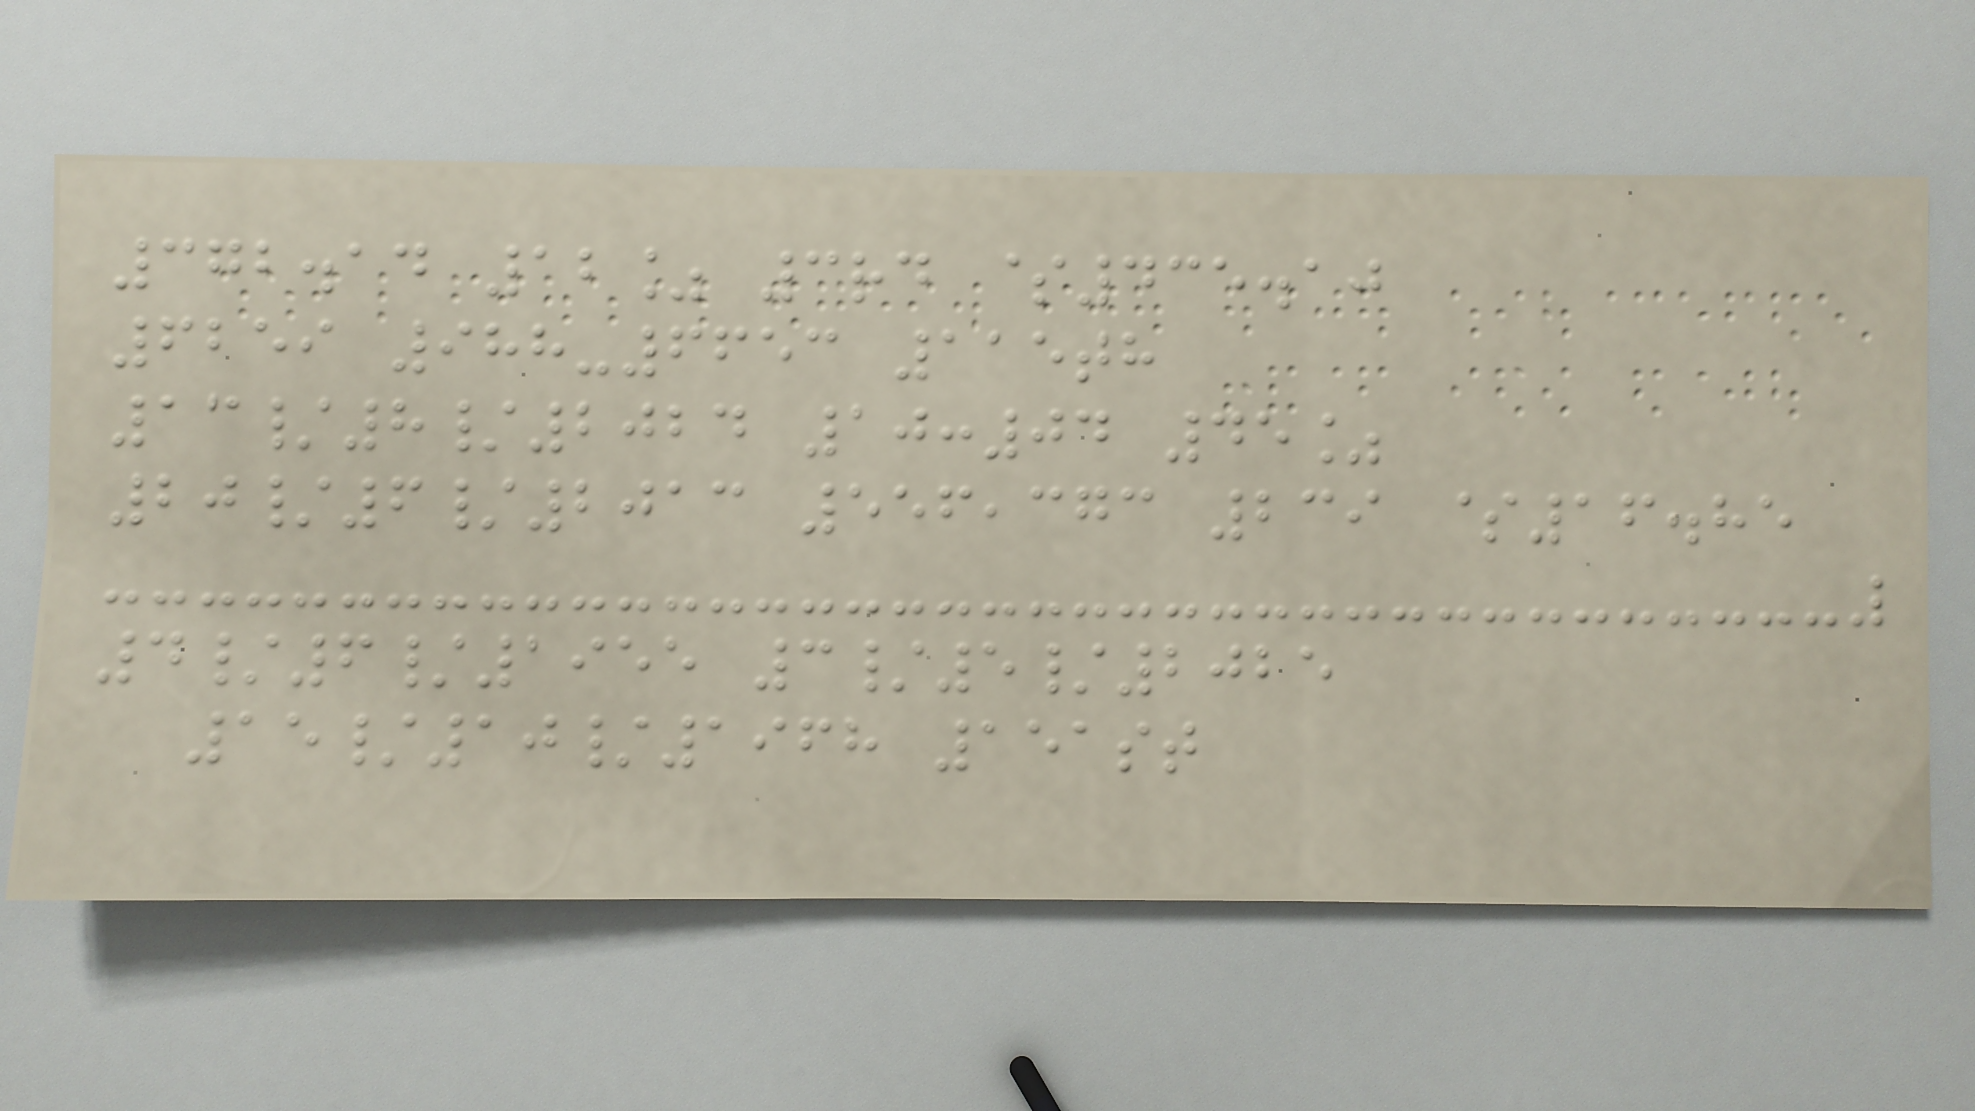372.14 12% 3rd $435.10
6259 988-6653 115th
13/8/2024 10:04 45%
20/6/2013 556,373 239 $16.85
4/6/1955 3/5/2025
15/10/1968 151st
